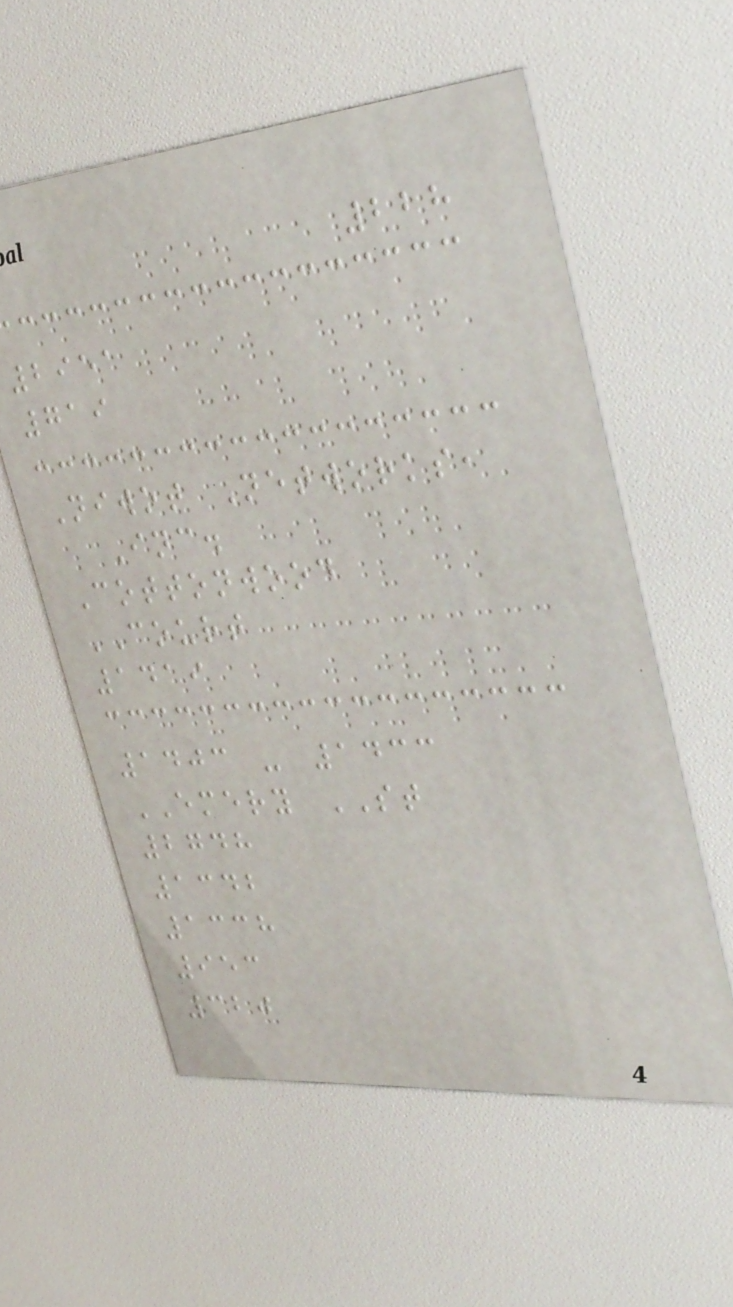228
2951
719
Niwot Networks,
Inc.
Cottonwood
COURT
1419
1403 - 1433
EMERY ST
2748
1342
1338
953
320
